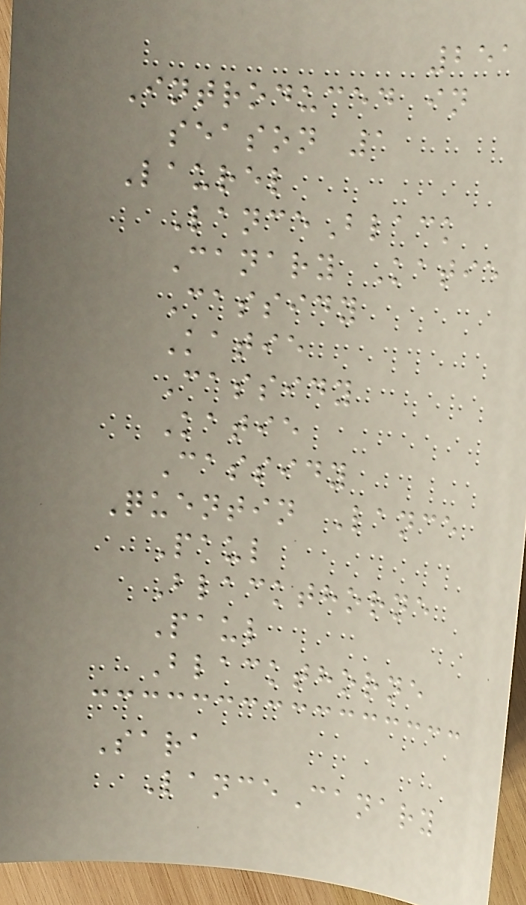251
Introduced in
season 1
Laurel
LanceBlack
Canary Katie
Cassidy
Katie
Cassidy
Katie
Cassidy
Quentin Lance
Paul
Blackthorne
Paul
Blackthorne
Sara
LanceCanary
